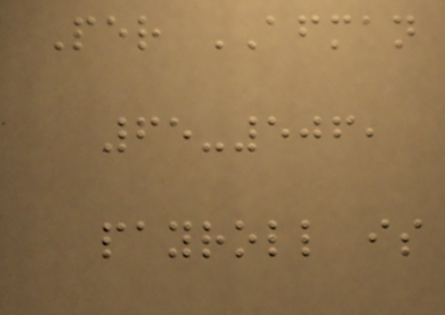Per AFMAN
65-506,
payroll is
